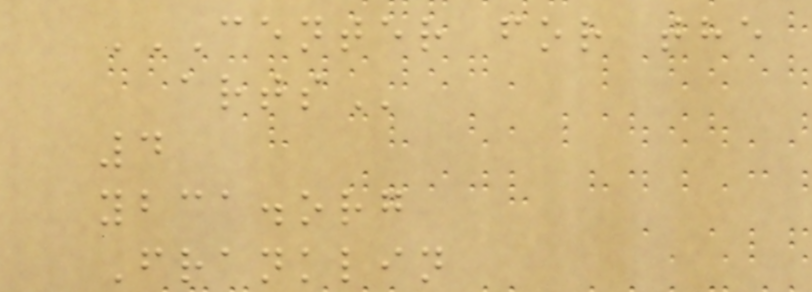CENTER FOR THE
ARTS
4
ybca.org
Franklin
